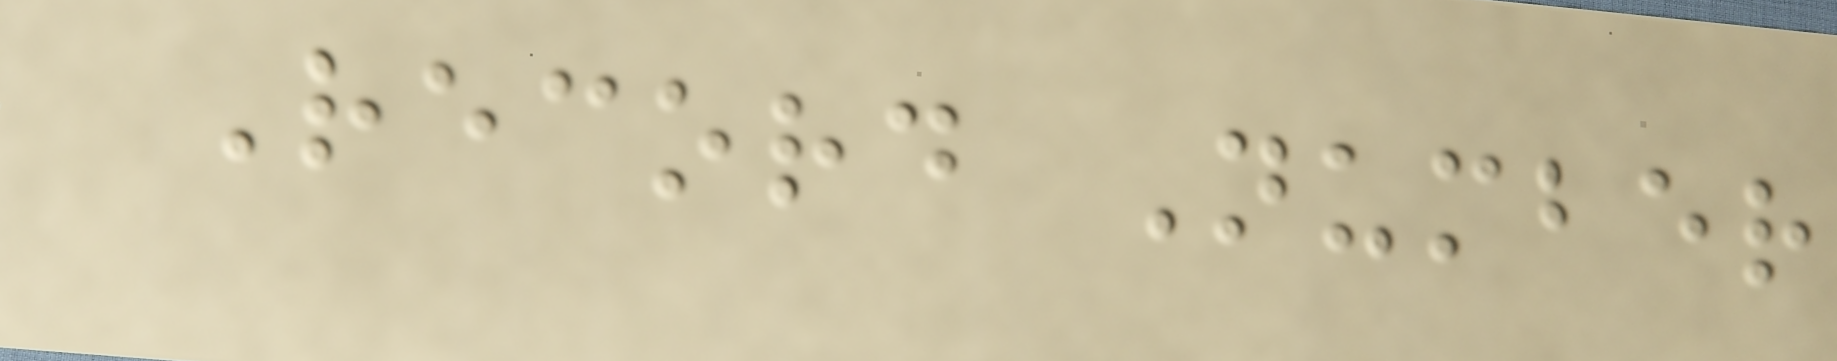Record Number
